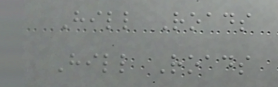Hill Roads
Hill Roads
